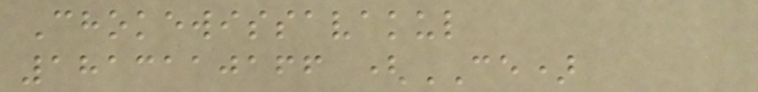Chokewissavakul
1813110166 (CE)
